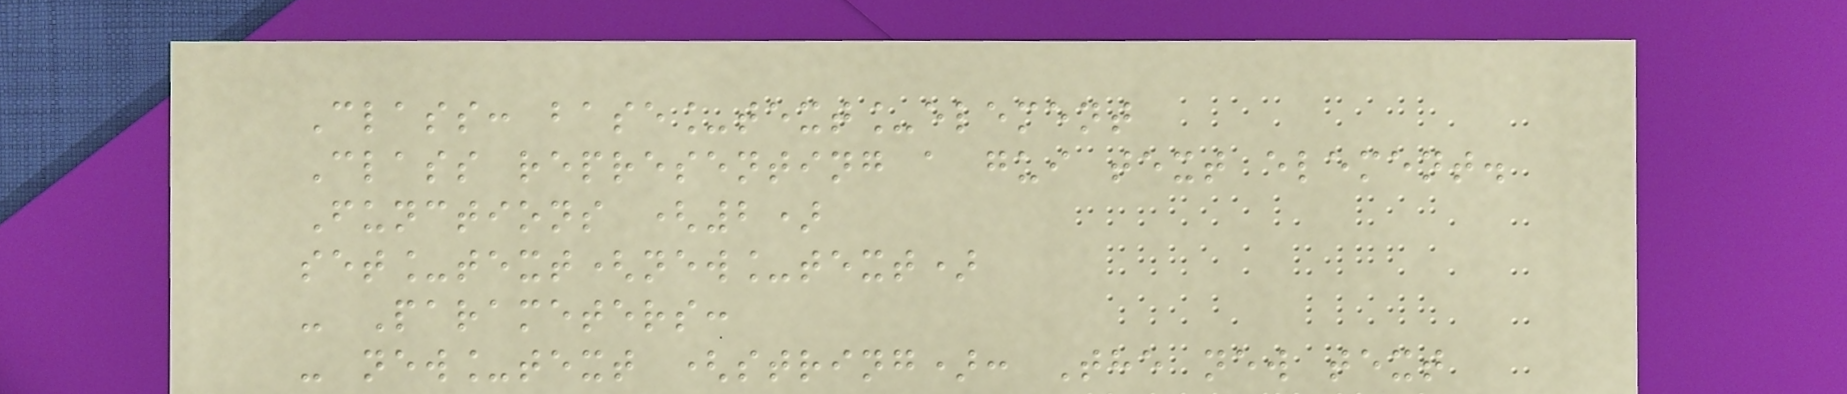Class: base_text_element
Class representing a gui text element.
Functions (2)
set_text(new_text)
- Parameters:
- new_text (string): The new text
